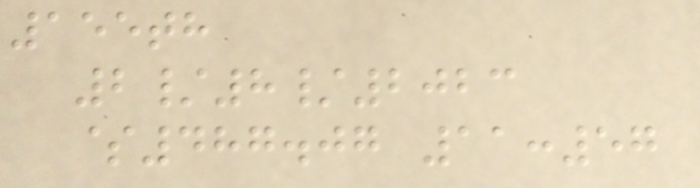155th
2/8/2023
$487.07 11:57
